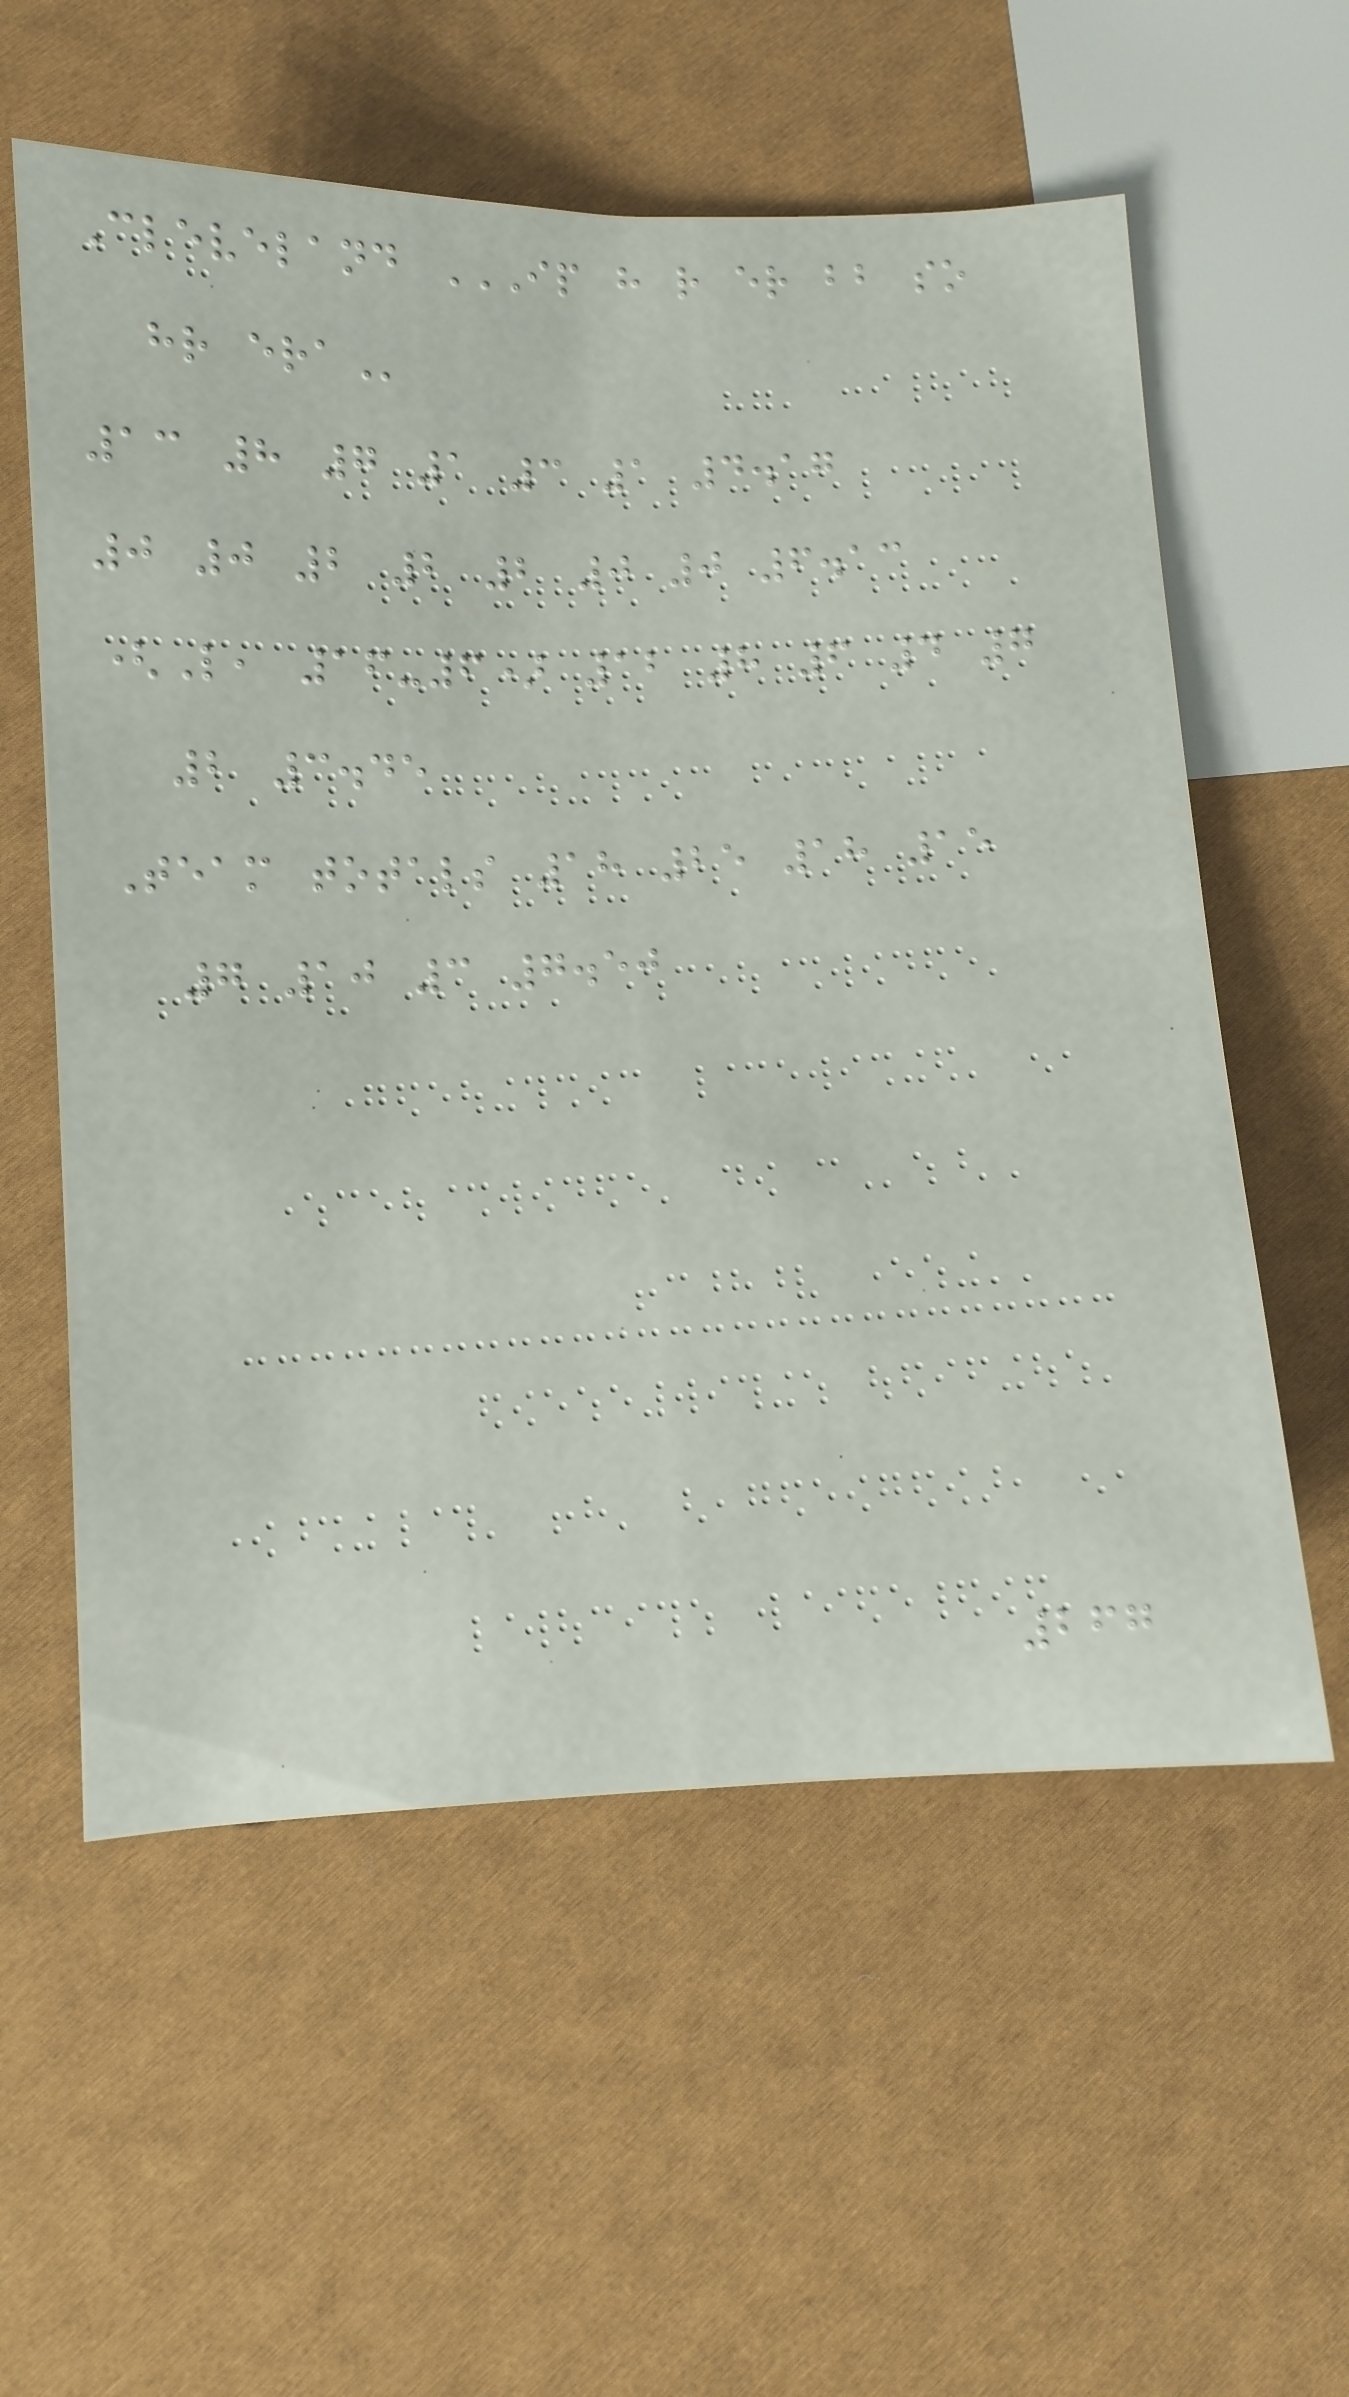Cleveland IP H R ER BB SO
HR ERA
13 8 7 1 3 1 4.17
0 0 2 2 2 0 0 6.13
(L, 16-6) 12 8 6 4 7
2 3.45
Team totals 18 25 18 15
7 10 3 7.50
267
